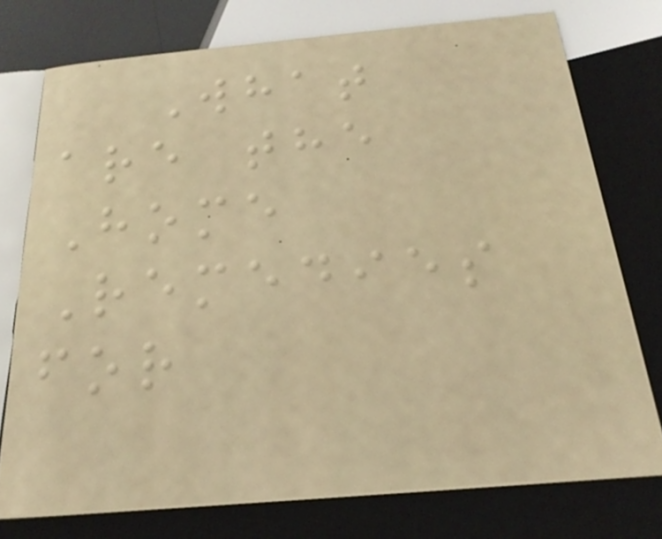What
are the
Home
Remedies
for
